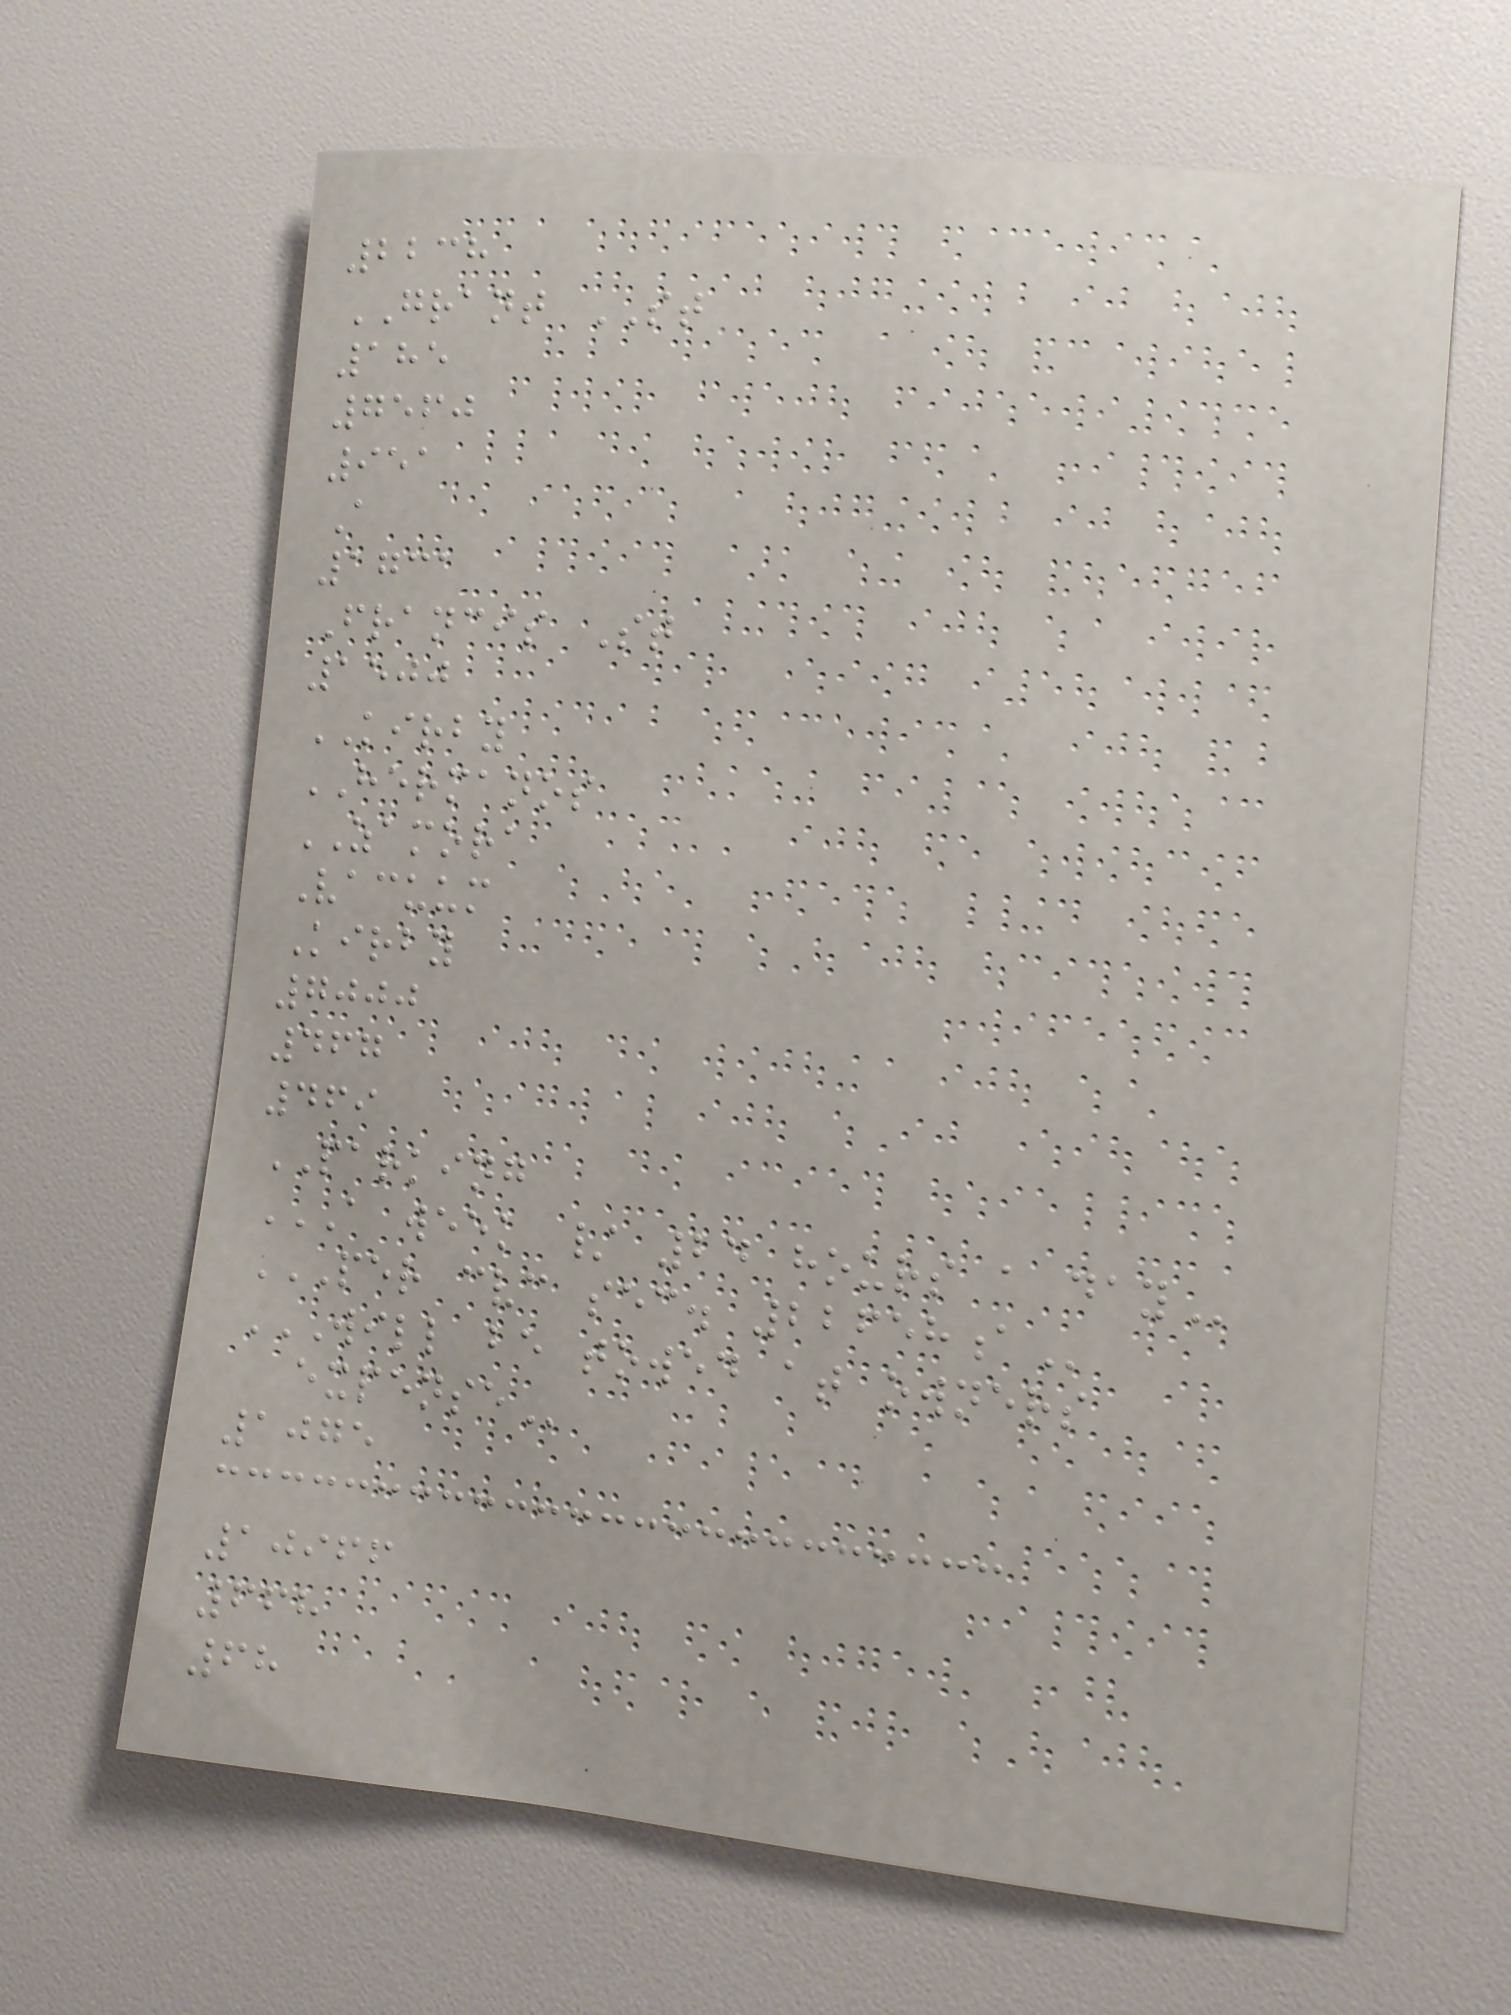2238
GRANT ST
185
7560
951
A
1731
Francis St
1500
KIRBY
HERMANOS
ZAMORA
Vacuum
Kirby
7000
467
469
PARKING
A WEEK / 24 HOURS A DAY
PER CVC SEC. 22658A
WILL BE TOWED AT OWNERS
EXPENSE
1075
10966
668
68
